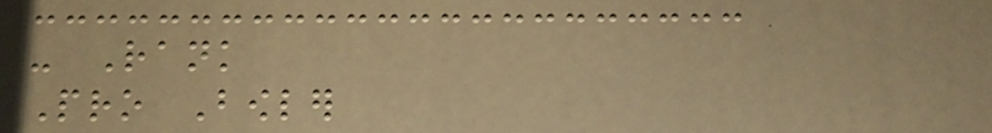- Rank
Pro Bowler
